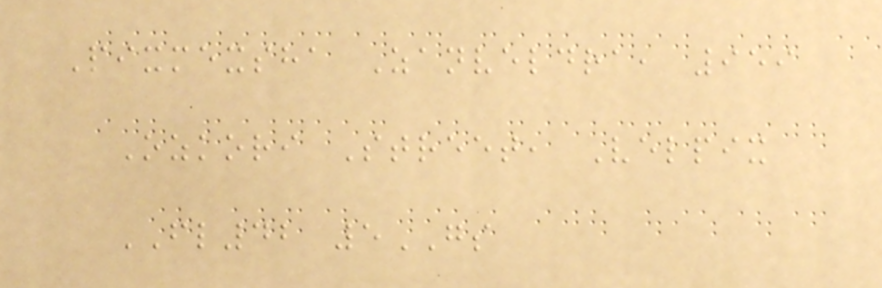Pixmexsha Zanveldra, 959
Ozkori Street, Velpix
FL42 5GS
